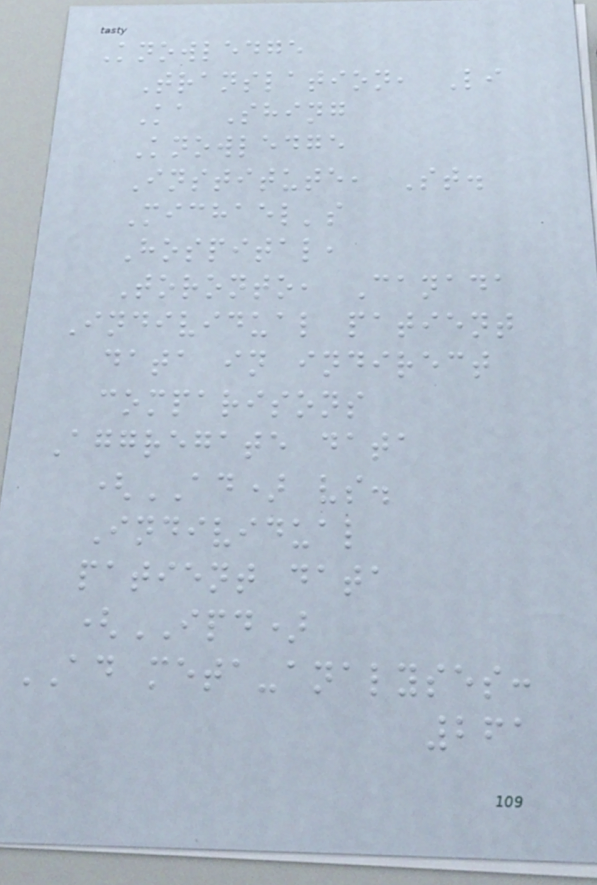Knowledge
Translation, Li
Ka Shing
Knowledge
Institute, St.
Michael's
Hospital,
Toronto, Canada
Individual patient
data in indirect
comparisons
Aggregate data
(AD) vs.
Individual
patient data
(IPD)
AD meta-analyses:
261
